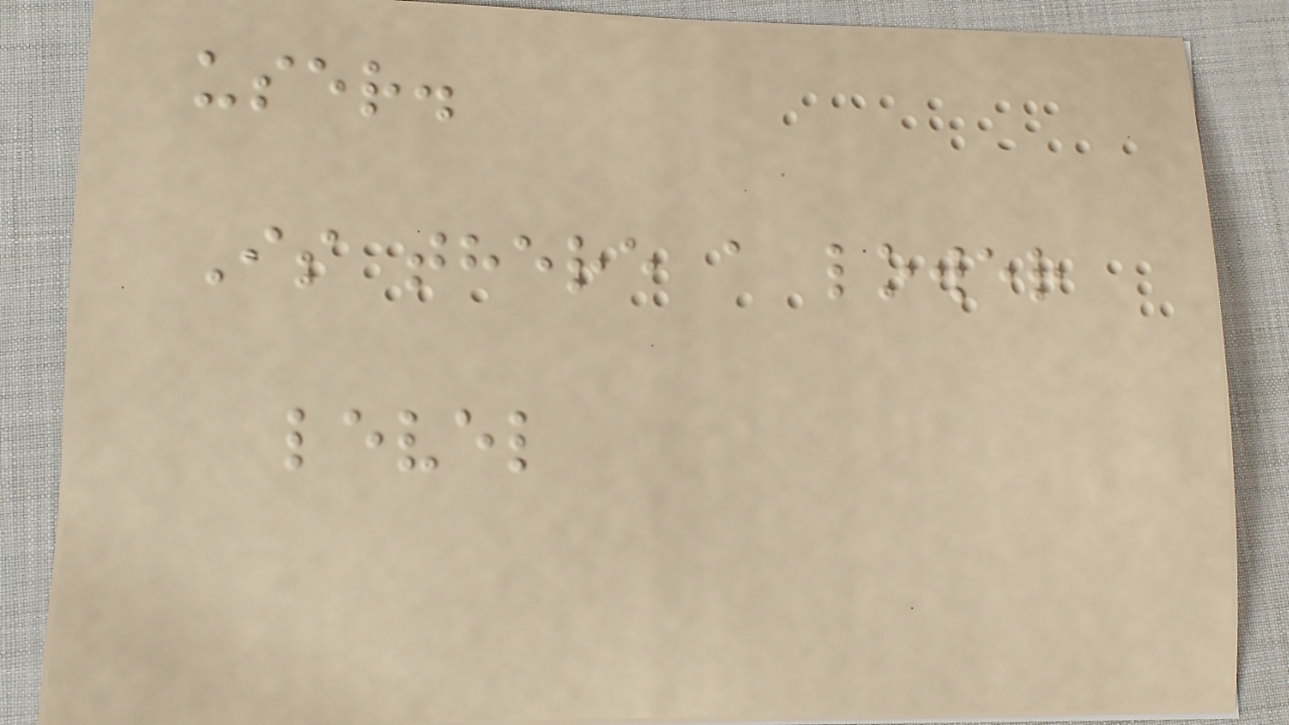user.
Is there a lower
level
